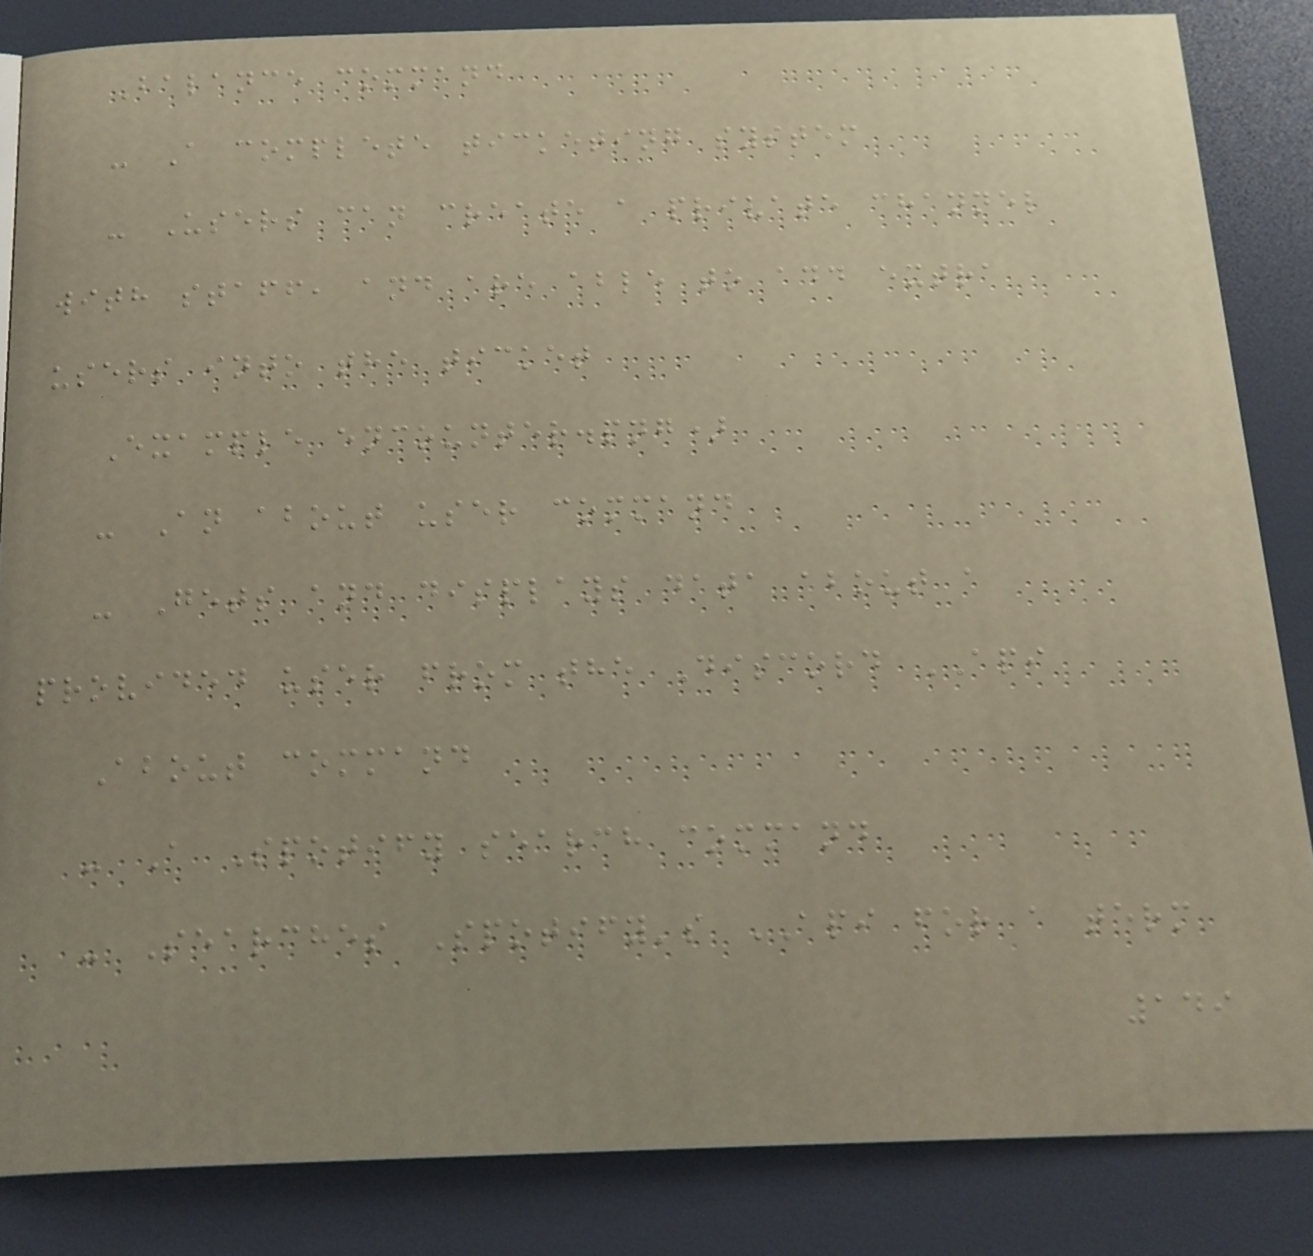Balance command
- A complete ticketing system
- Users can create a private channel
with staff, and are able to add extra
users into the ticket
Example encounter.png)
- An about user command
- Gets and displays data about a
provided user from the Discord API
About command
- A Spotify search command
- Searches Spotify's API for a term
149
